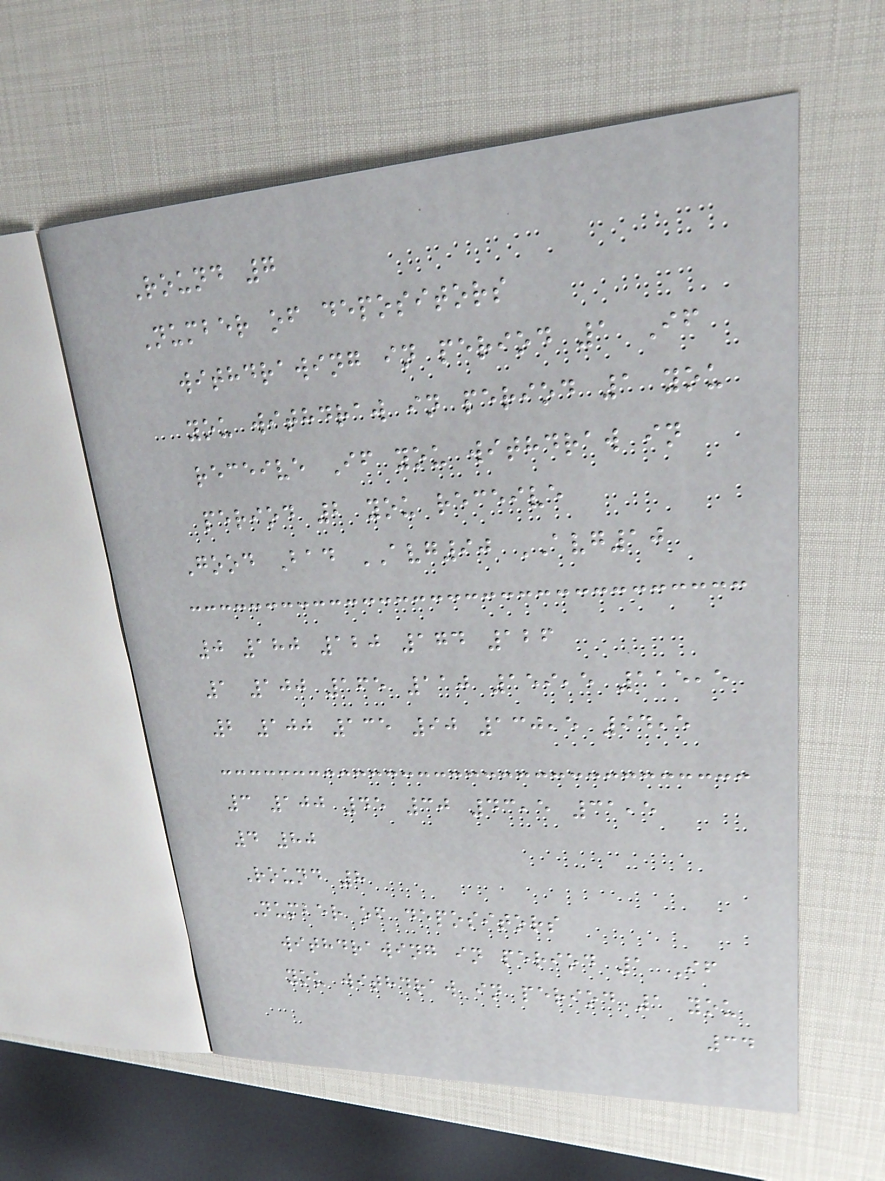Round 7
Number of depositors
withdrawing in period 1 If
you withdraw in period 1 you
receive If you withdraw in
period 2 you receive
Good Bad AVG90 AVG10
0 180 120 174 126
1 100 165 110 159,5 115,5
2 100 135 90 130,5 94,5
3 100 45 30 43,5 31,5
4 80
Round 8
Number of depositors
withdrawing in period 1 If
you withdraw in period 1 you
34
